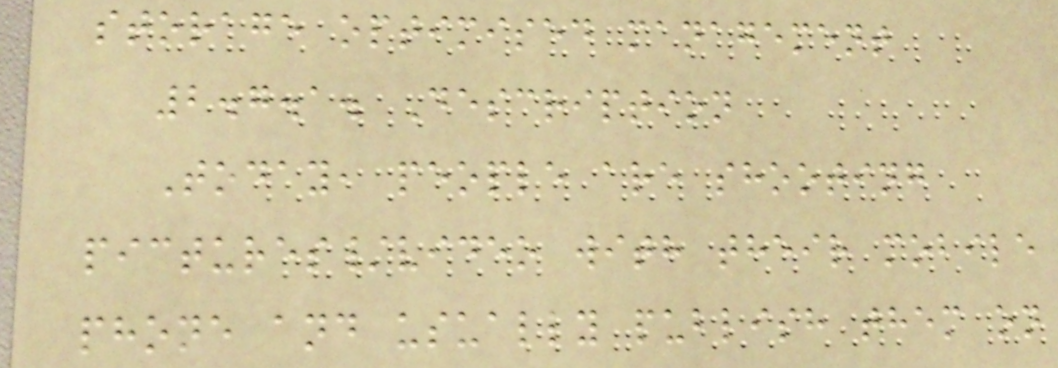storage optimised management
2.7.1. Description
Today, people are shooting
pictures/video with their mobile
phone and usually publish them on
